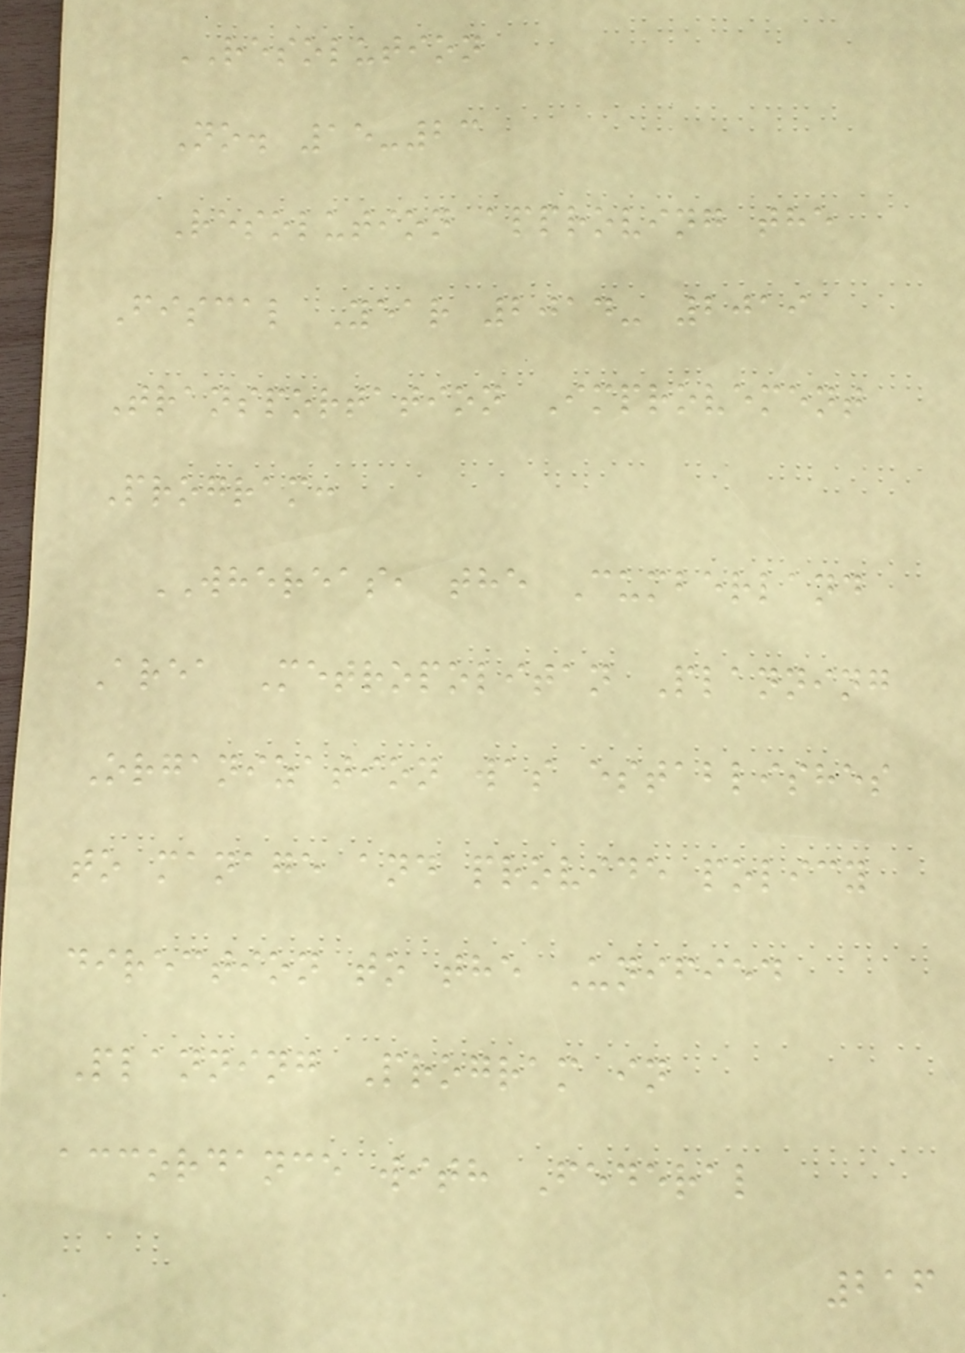RESOLUTION
No. 15-23
Resolution approving the
Fiscal Year 2014- 2019
Transportation Improvement
Program:
WHEREAS, the Cumberland
Area Metropolitan Planning
Organization was establishes
to manage and provide policy
direction to the Unified
Planning Program in
accordance with Federal
216
